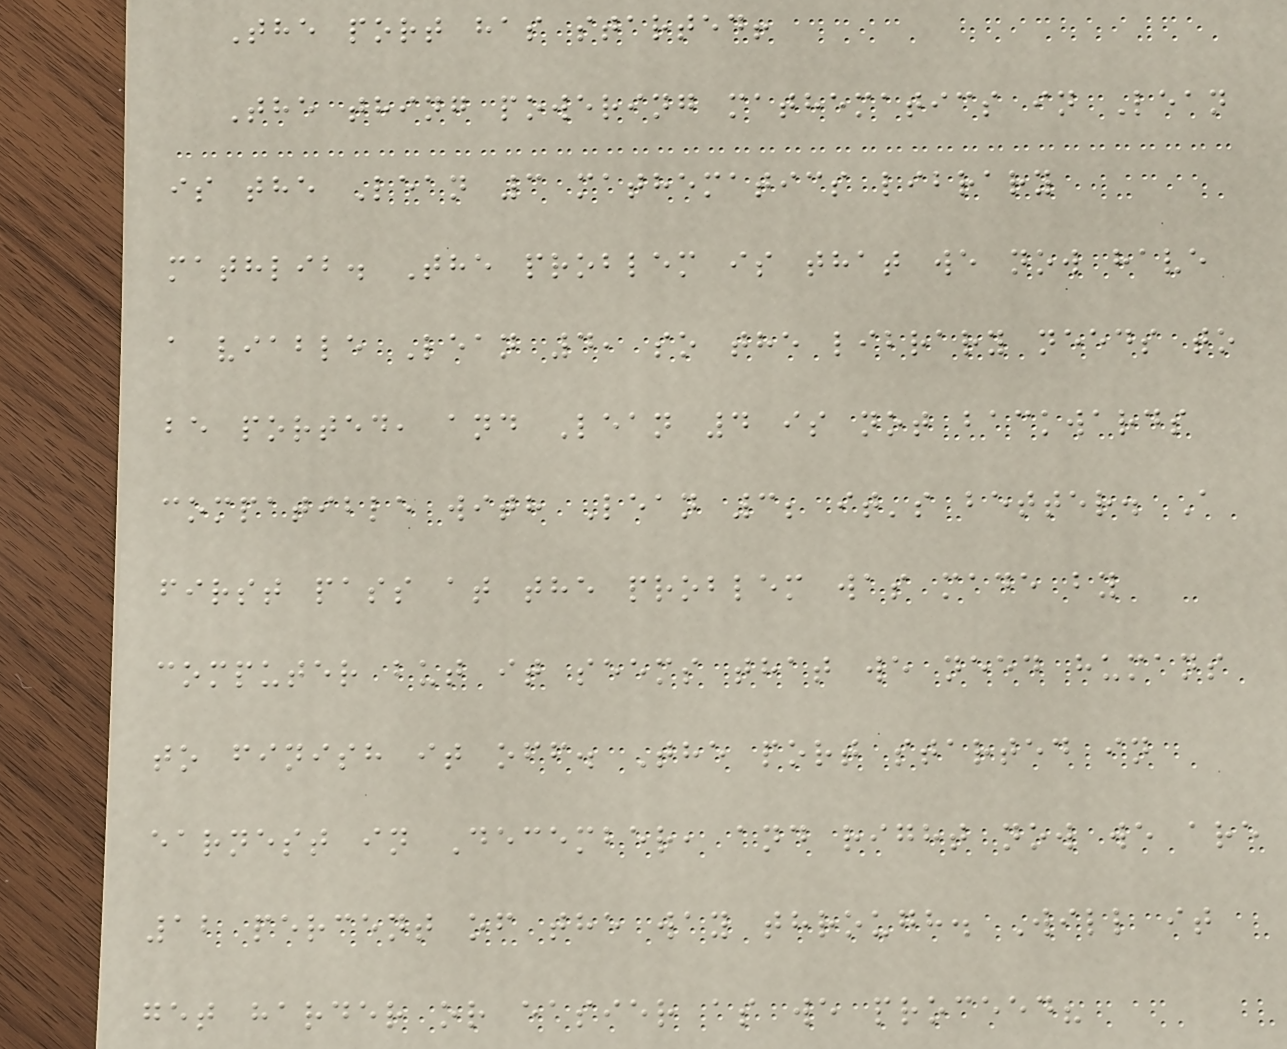The port has started!
The thing powering mathematics in Lean
is the Lean 3 mathematics library
mathlib. The problem is that we now have
a viable Lean 4, so the library needs to
be ported, and Lean 4 is not backwards
compatible with Lean 3; it's better. A
first pass at the problem was made by
computer but it seems that we need humans
to finish it off. The port started in
earnest in December, and right now we are
12 percent of the way through. Will it
get harder or easier as we proceed?
